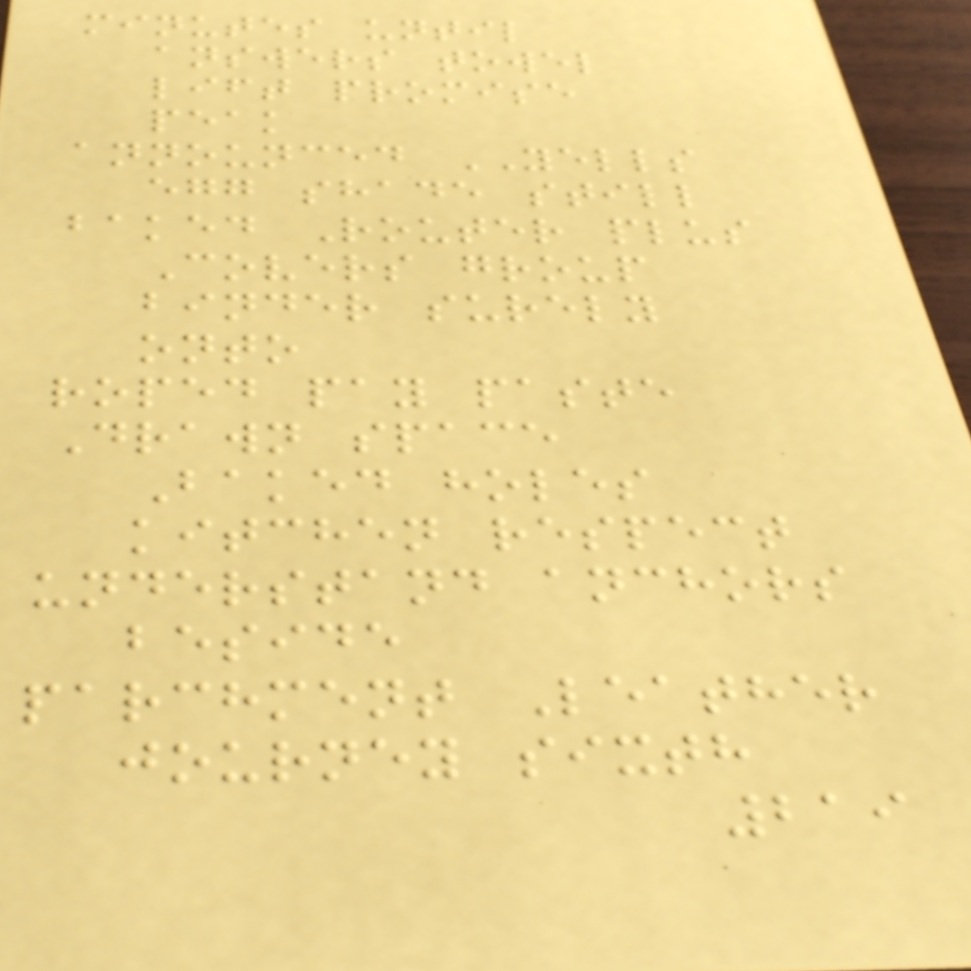minutes until
answers towel
lift promise
peak
announced YELLS
egg shade still
baked Router plus
Covers group
binder surely
onto
roped pay paste
Drawn space
Baked holes
kitchen respect
understand anchors
beside
parchment Leather
journey sixth
219
